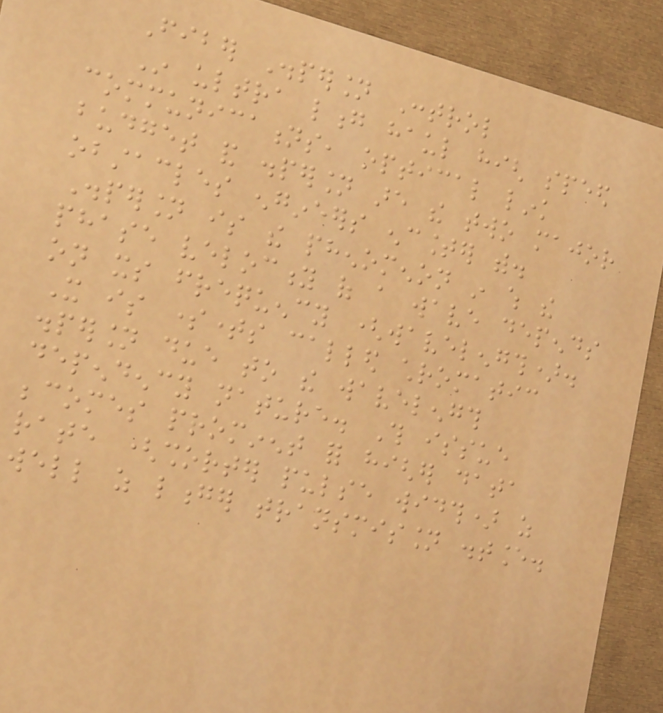Fiber Dispersion Control
In ultra long haul high speed
communications, optical link
budget and dispersion are the two major
obstacles engineers encounter with.
Dispersion is the phenomenon in which the
phase velocity of a wave depends
on its frequency (wavelength).
It is sometimes called chromatic
dispersion due to the wavelength
dependency nature. This issue
becomes prominent for higher data
rate (shorter pulse width) as
well as longer transmission distance.
